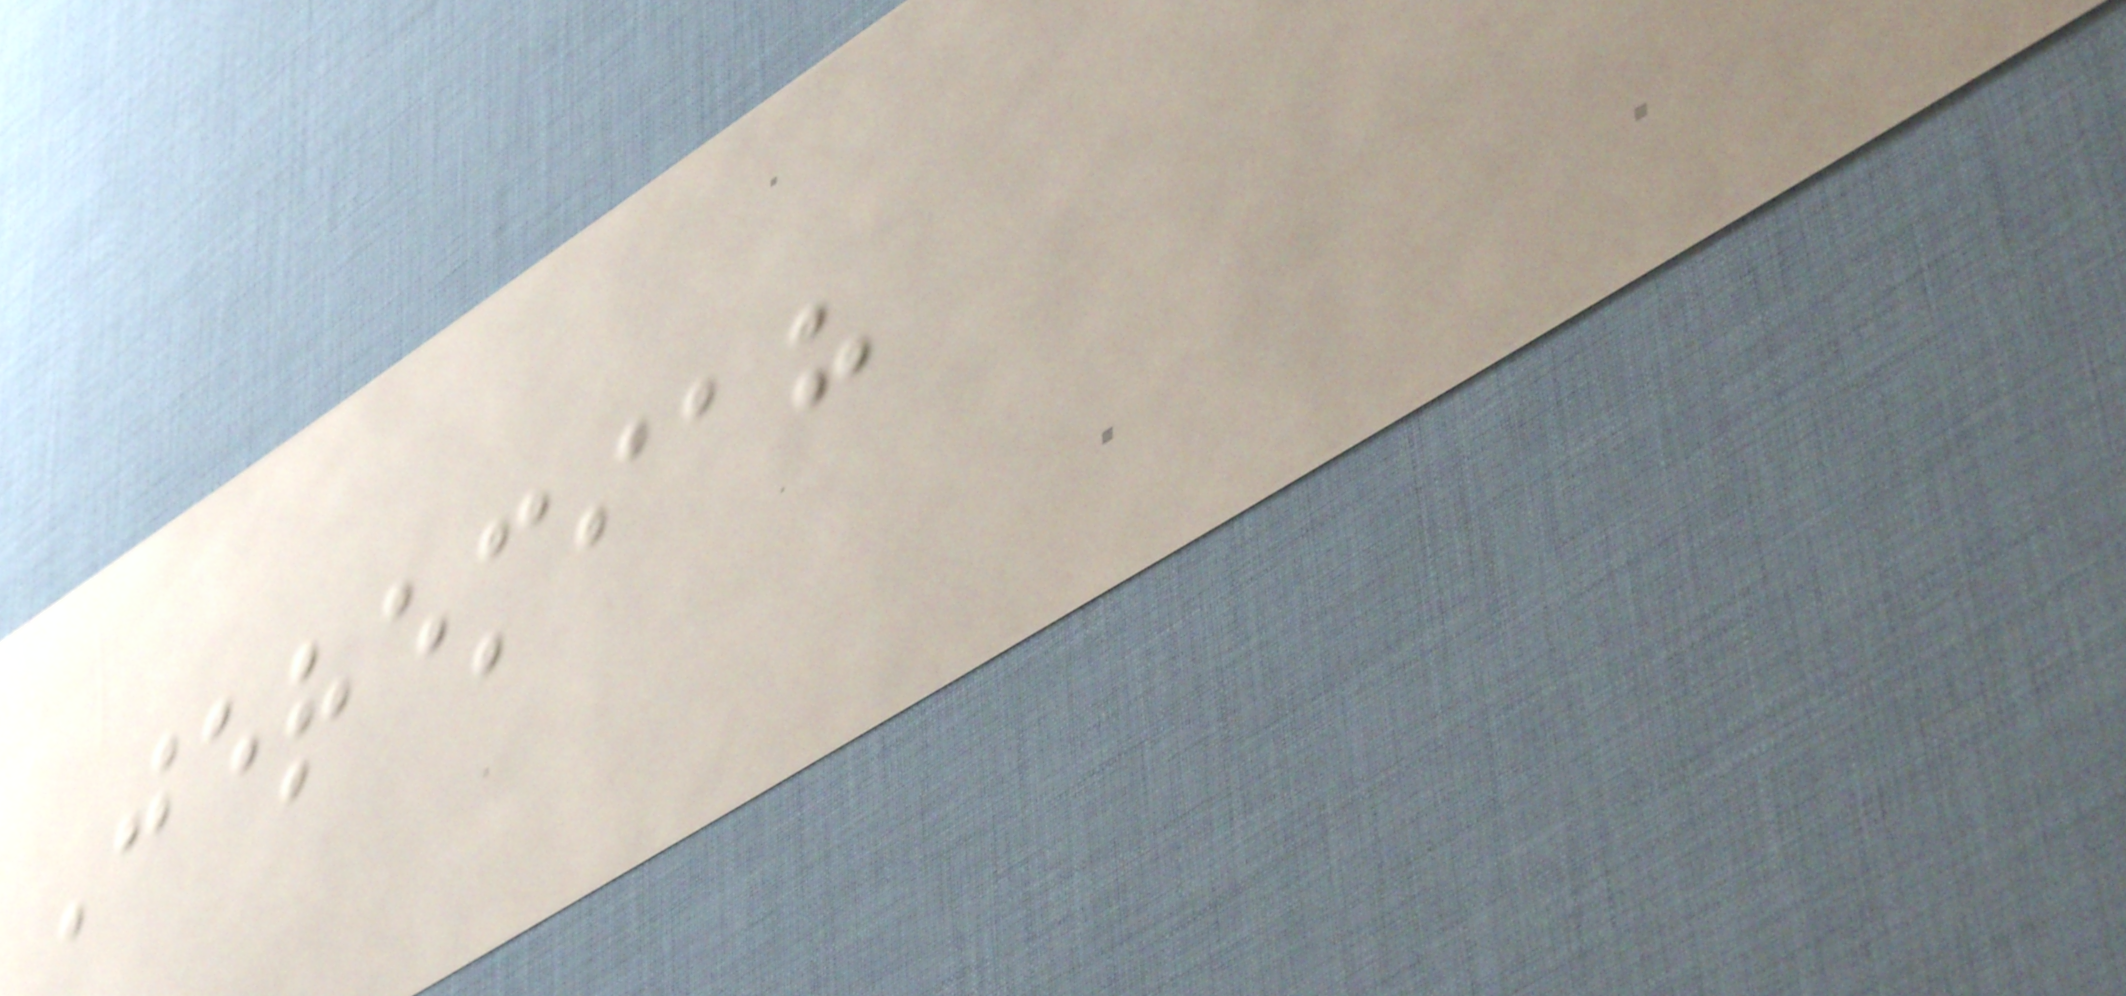Jeremiah
